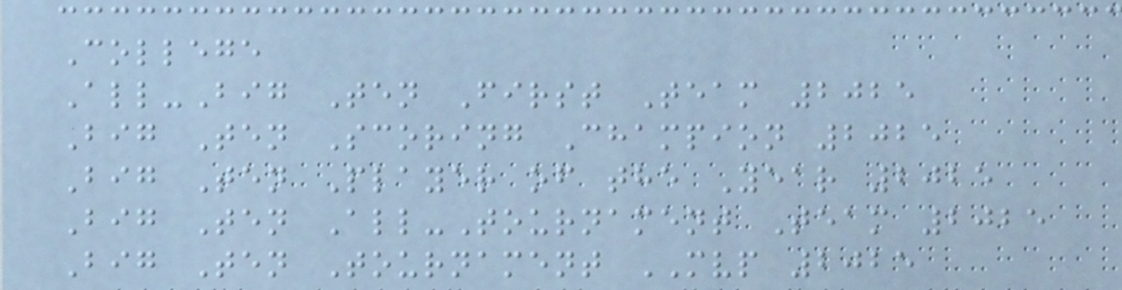College
All-Big Ten First Team 2025
Big Ten Scoring Champion 2025
Big Ten Player of the Year 2025
Big Ten All-Tournament Team 2025
Big Ten Tournament MVP 2025
